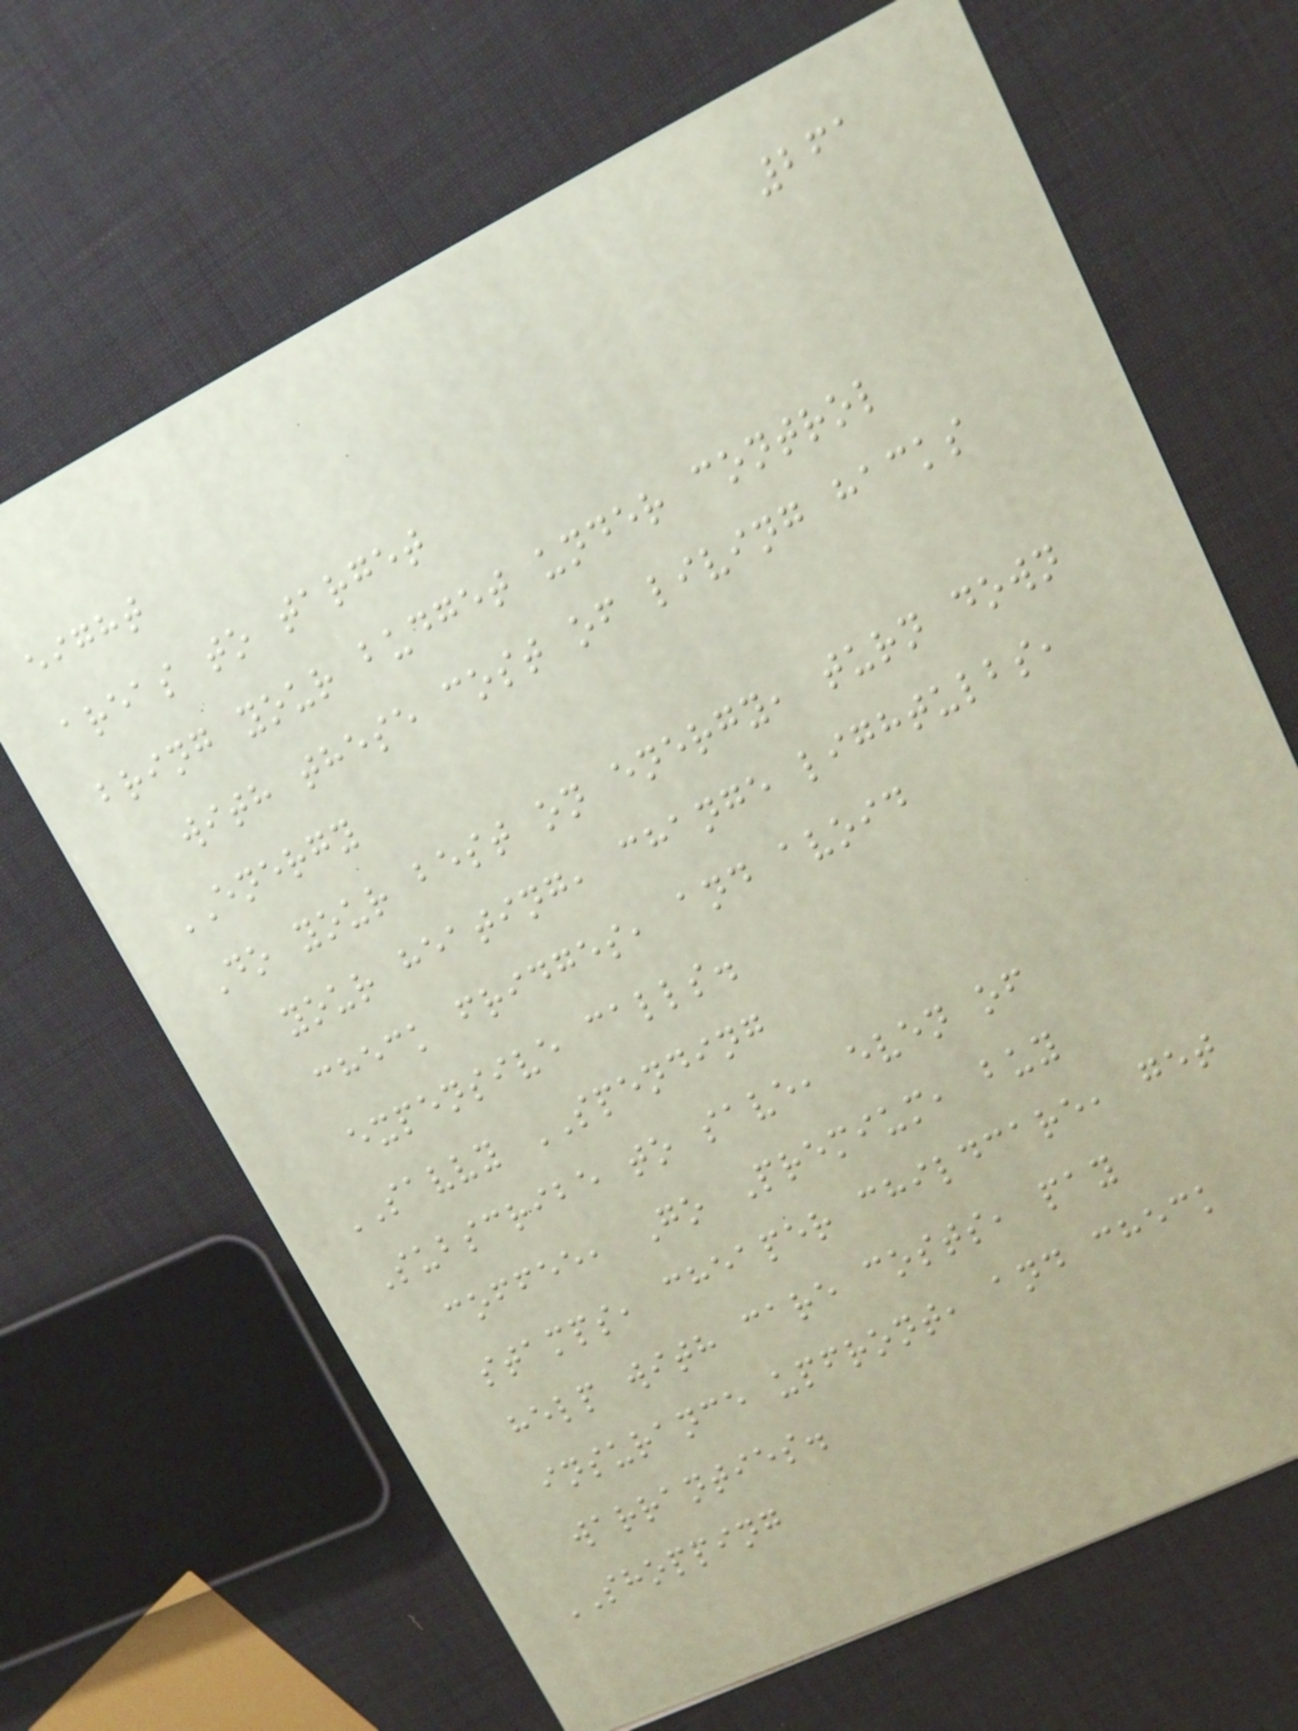261
eight
areas to target
bring your budget under control
with these cost of living hacks
ENERGY
Do your best on energy, turn down
your heating, change lightulbs,
check fridges, and avoid
expensive calls.
SAVVY SPENDING
Subscribe to save, even of
coffee, Go Premium, buy
stamps, cheaper childcare, get
help with care costs, pay
insurance upfront, and check
warranties.
SHOPPING
